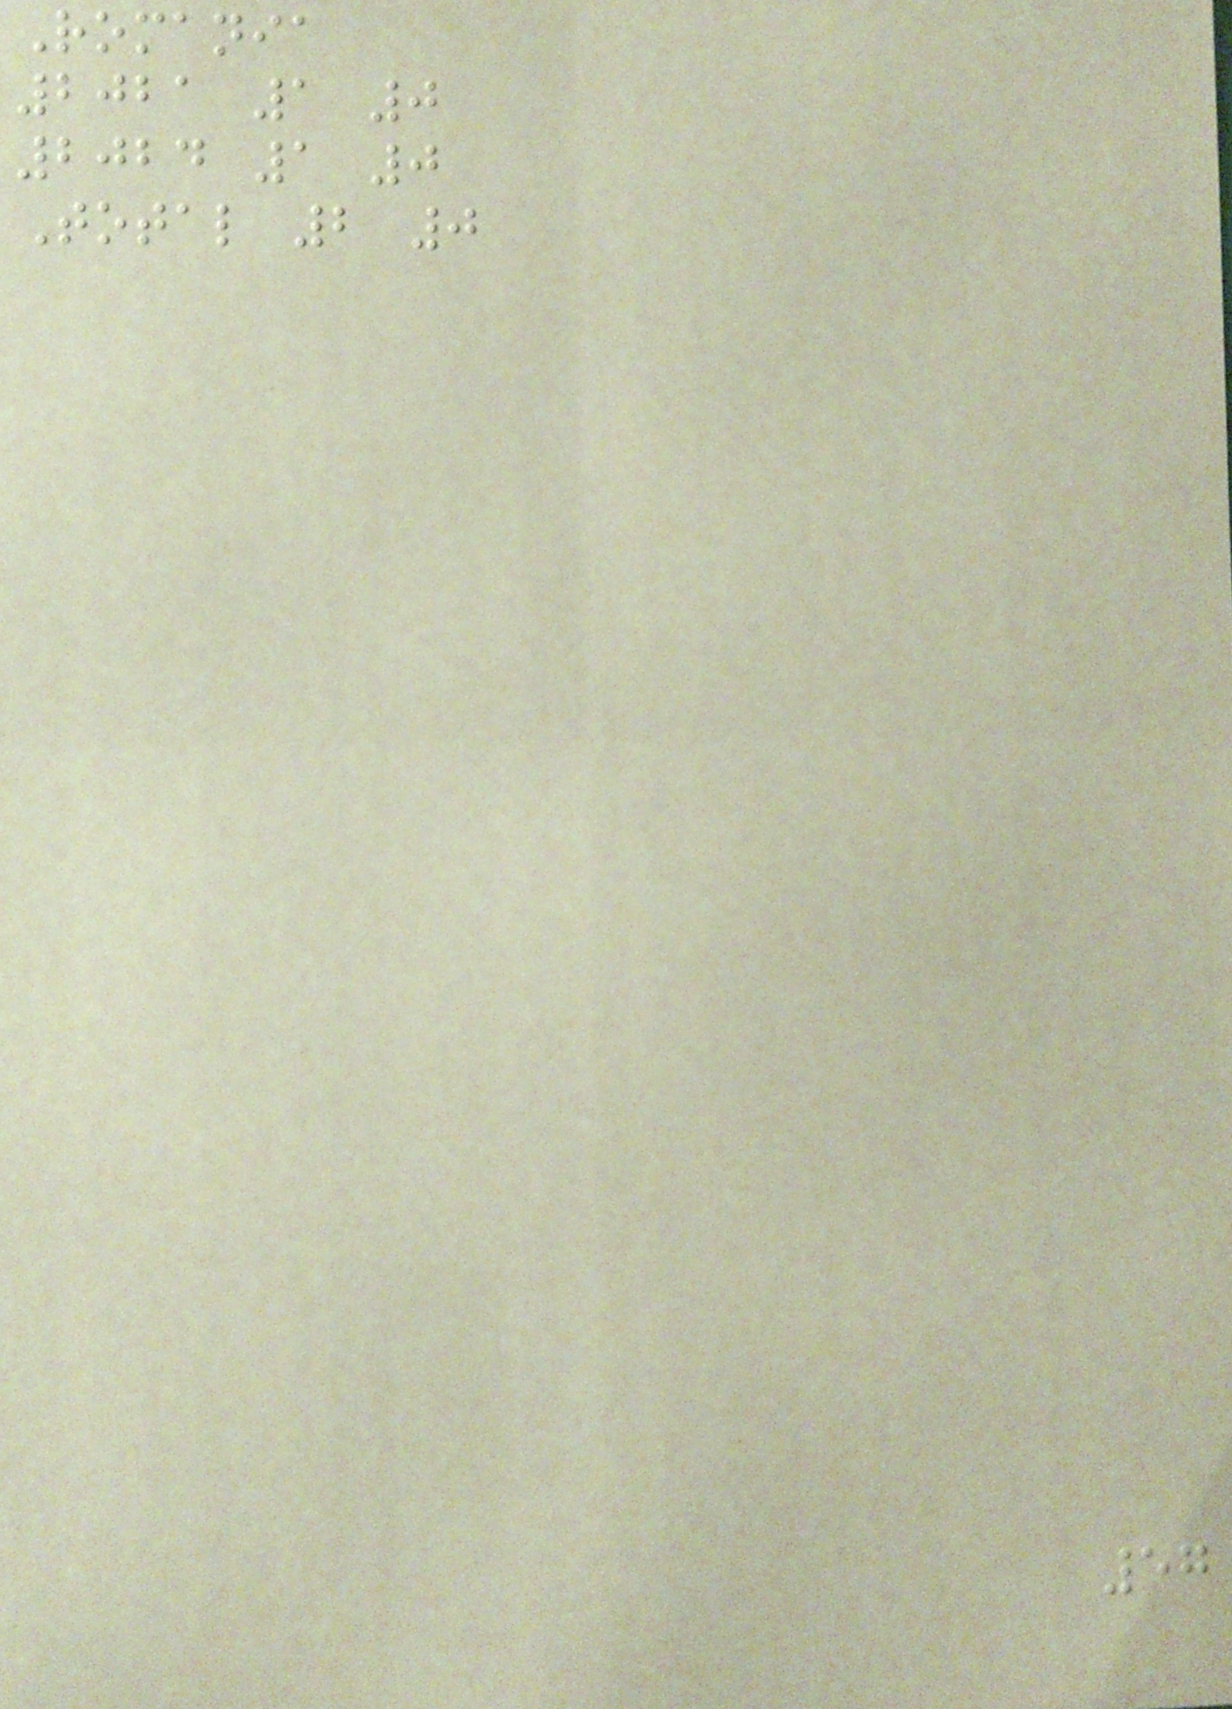Romania
2021 1 0
2024 1 0
Total 2 0
57
